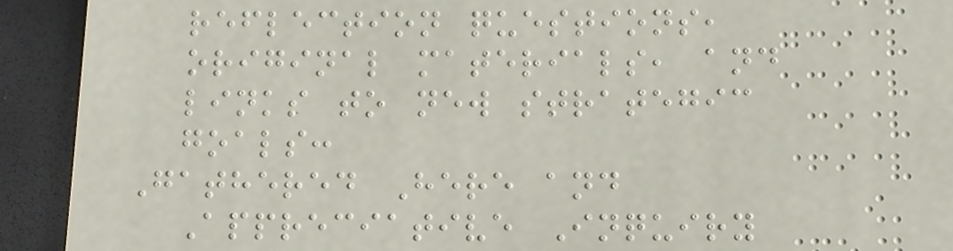reflection questions,
original materials, and
links to new strategic
goals:
Gathered Here and
Appreciative Inquiry
